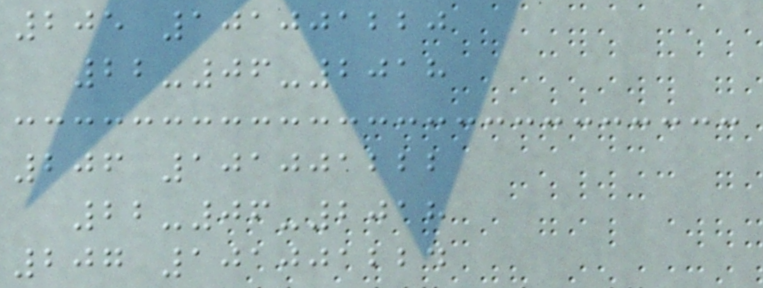205 101001220
22-06-2018
206 101001222
22-06-2018
207 101001224
